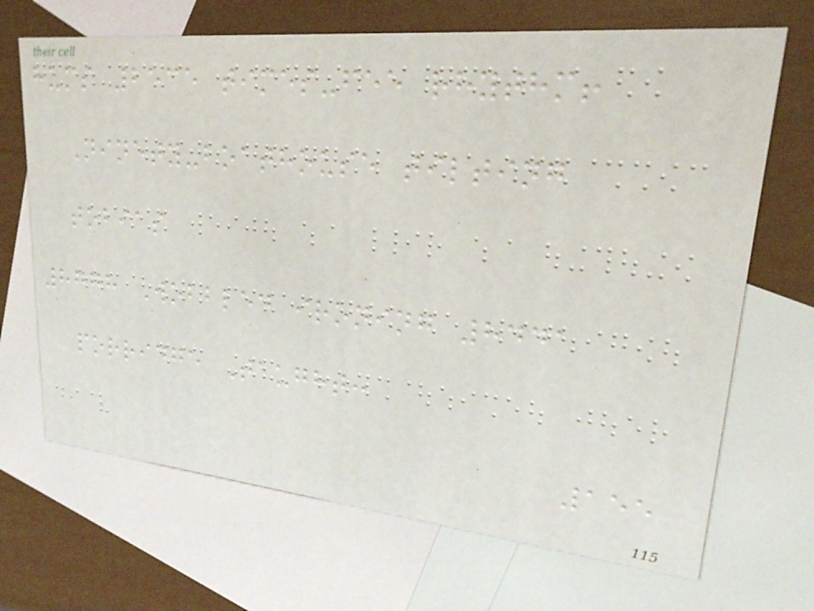hums 2535 times-fee rhythm!
Ninety-boathouse tilting
tobias
8778 Wobbled ironing 8441
porridge Taught:
155
